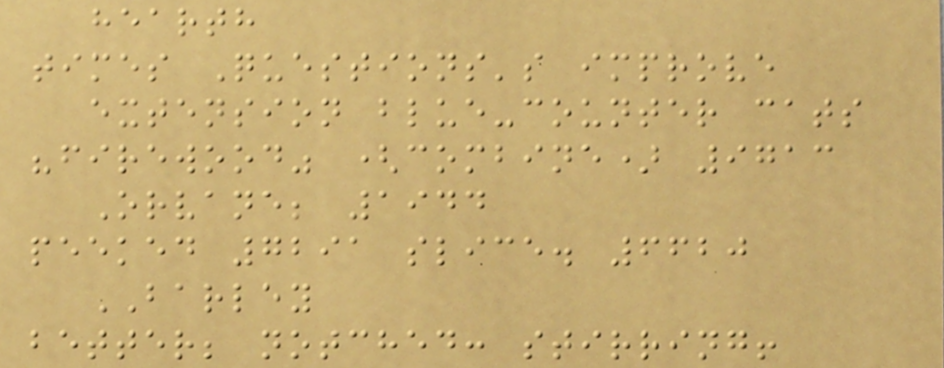hearth
times Questions's improve
extension blue-counter cats
"firewood" (combine) 9713
Orvane; 1944
peeked 7291 slice. 6620
BARLEY
better; notched: stirring!
